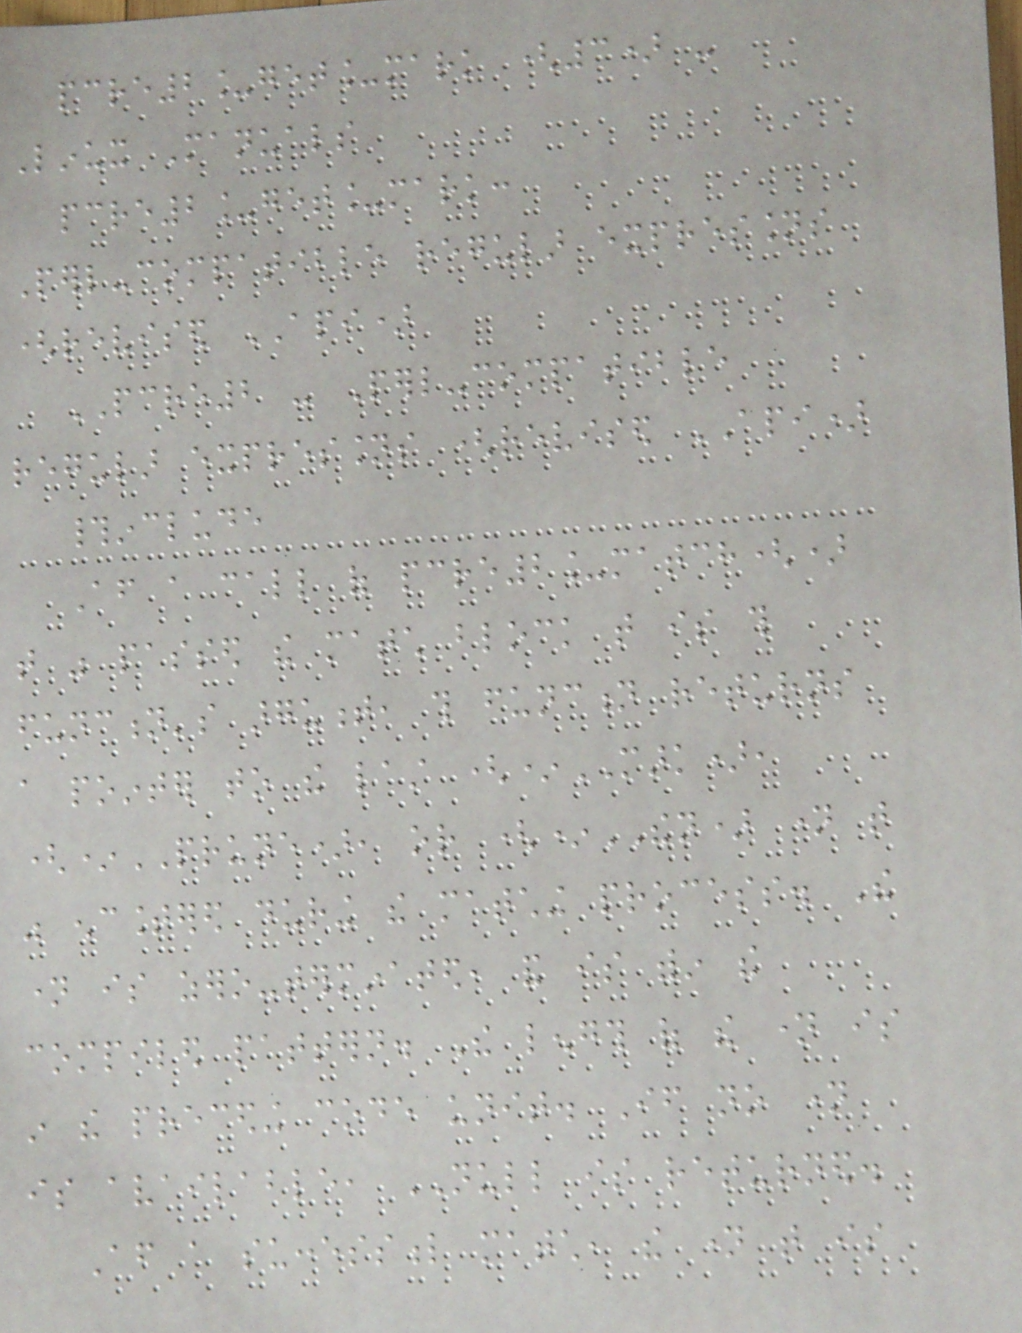pcre2_get_mark (3) -
Linux Manuals
pcre2_get_mark:
Perl-compatible regular expressions
(revised API)
PCRE2 - Perl-compatible
regular expressions (revised API)
#include
After a call of pcre2_match()
that was passed the match block that is this
function's argument, this function returns
a pointer to the last (*MARK),
(*PRUNE), or (*THEN) name that
was encountered during the matching process. The
name is zero-terminated, and is within the
compiled pattern. The length of the name is
in the preceding code unit. If no name
is available, NULL is returned.
After a successful match, the name that is
